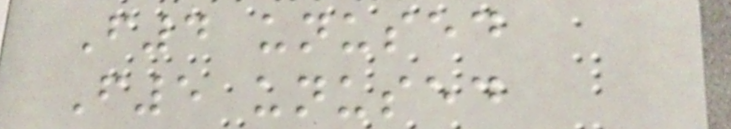F4 unused
F5 unused
